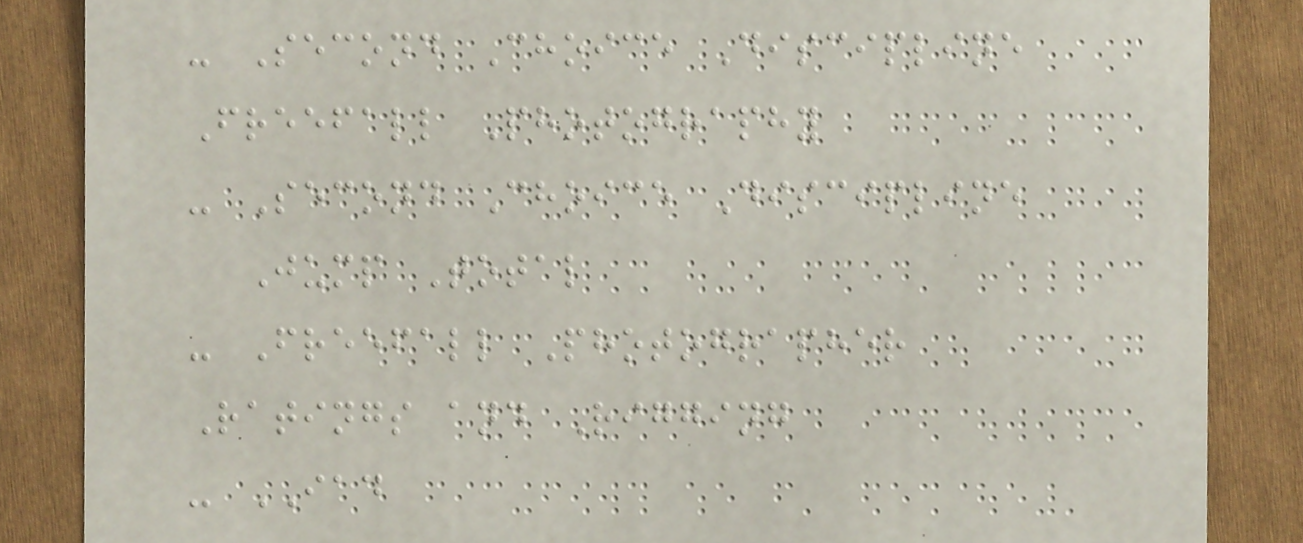- Second Choice Discipline
Freefall Photography
- Second Choice Discipline
Jump Total
- Freefall Photographer
Ratings and Rigging
- IAD
